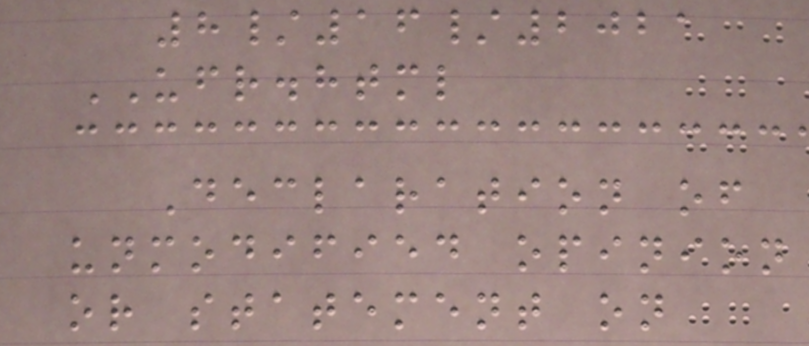8/16/2021
UFR.html
Declaration of
unmodified opinion
or statement on
